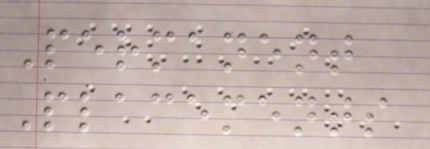Permanent
Placements
